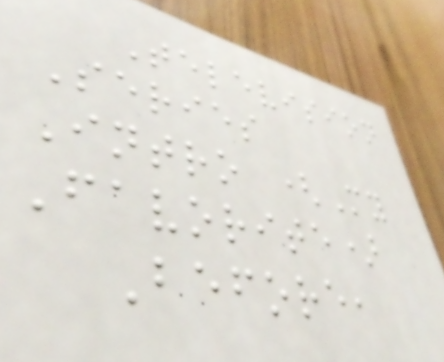Television
Series
Intro (My
Favorite)
Before,
